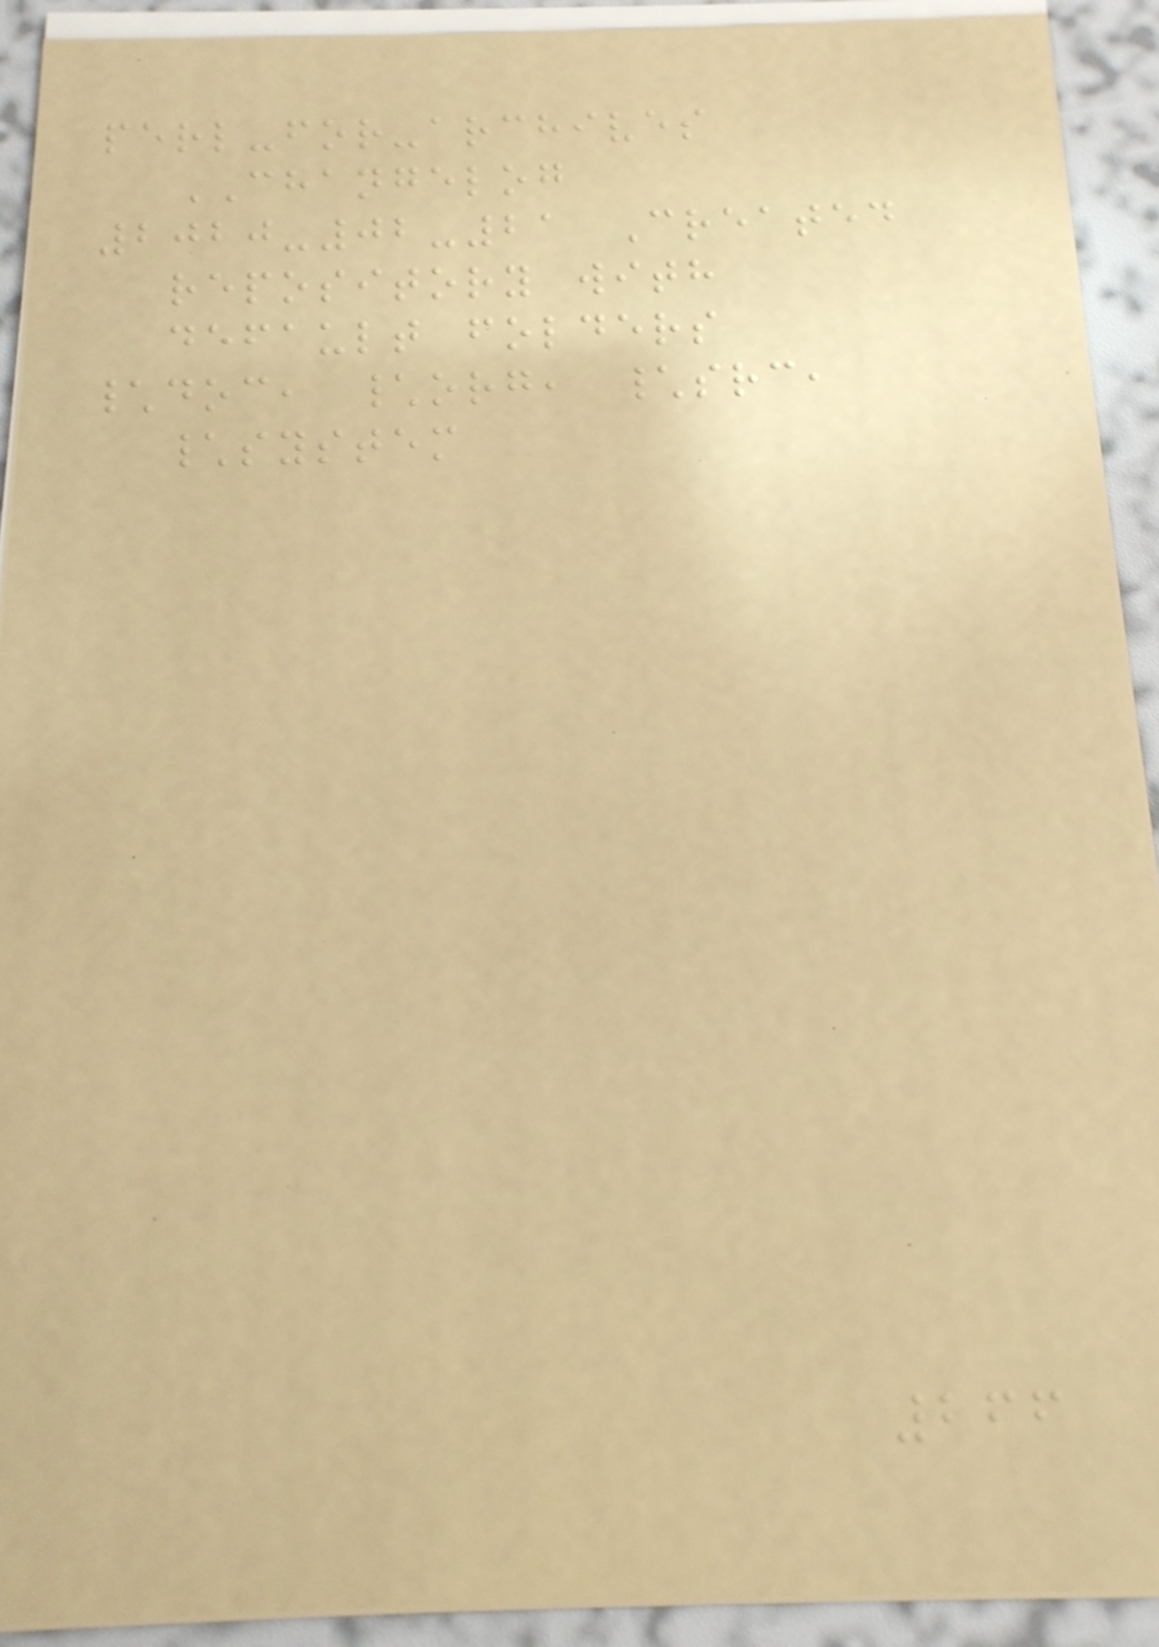perl-for-archives
CHANGELOG
2020-02-21 Created
repository with
default folders
\doc, \org, \src,
\system
266
